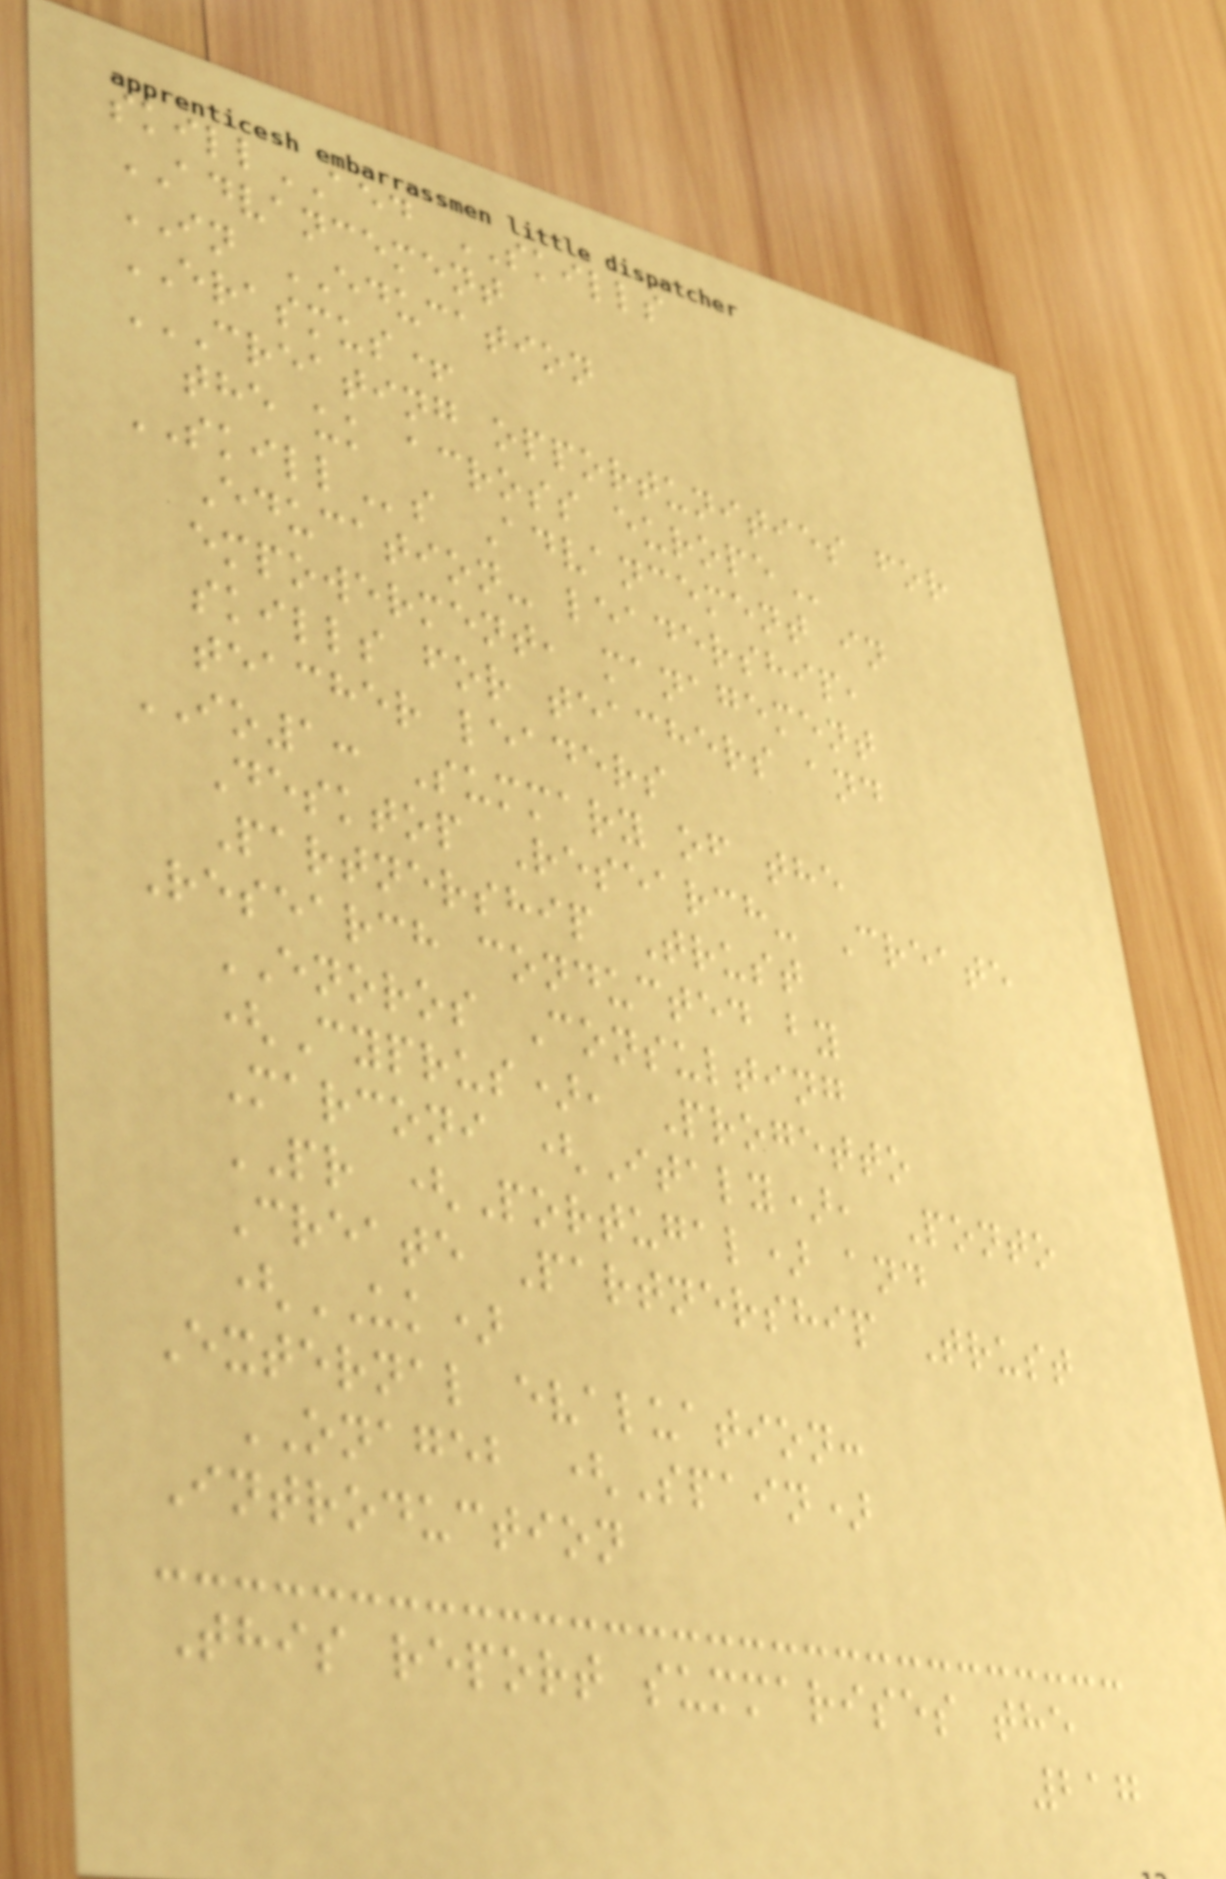skillAED SKILLS
ADVANCEMENT
IN EDUCATION
ERASMUS+
CREATING OPPORTUNITIES FOR
THE UK ACROSS EUROPE
SKILLs Advancement in
Education- leadership,
empowerment, management
skills for teachers and
teacher leaders
IO1: Summary of the
Desktop Research- Create
Partnership Trust
Research conducted by
ENOROS Consulting
(Cyprus), Progetto
Marconi (Italy), Ponto
PR (Portugal) and
Create Partnership Trust
(UK)
External evaluation:
ONAGEB (Spain)
Introduction
This report summarises the
217
